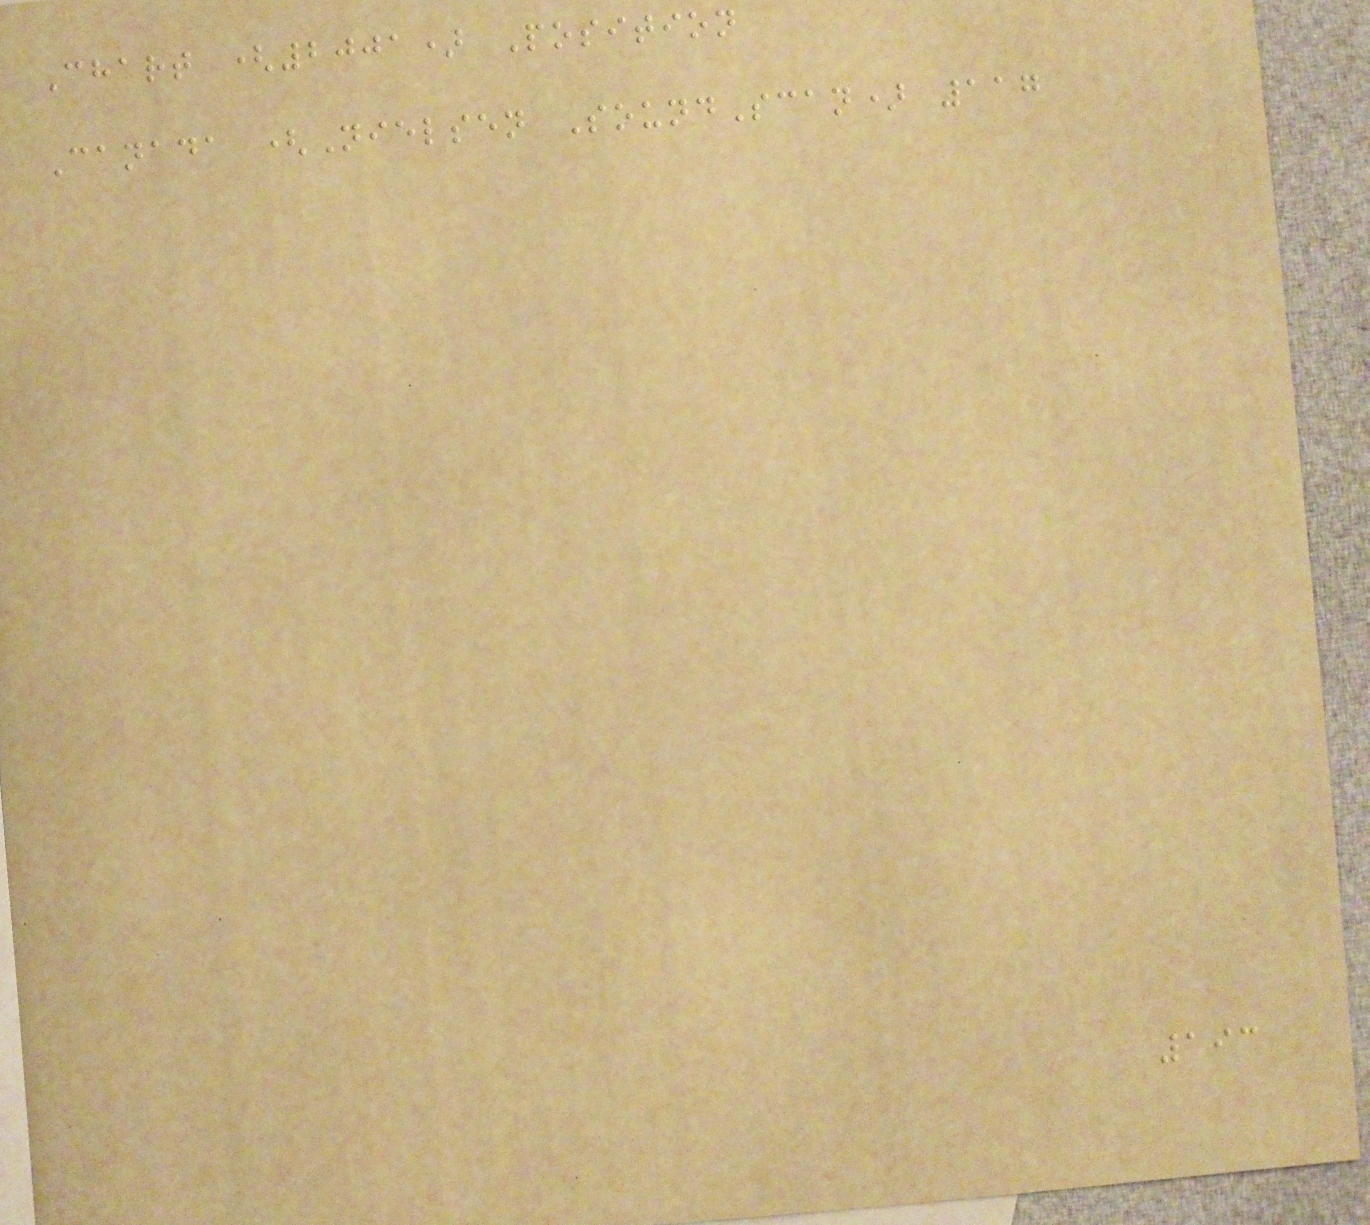Chart (2001) Position
Canada (Nielsen SoundScan) 117
193
